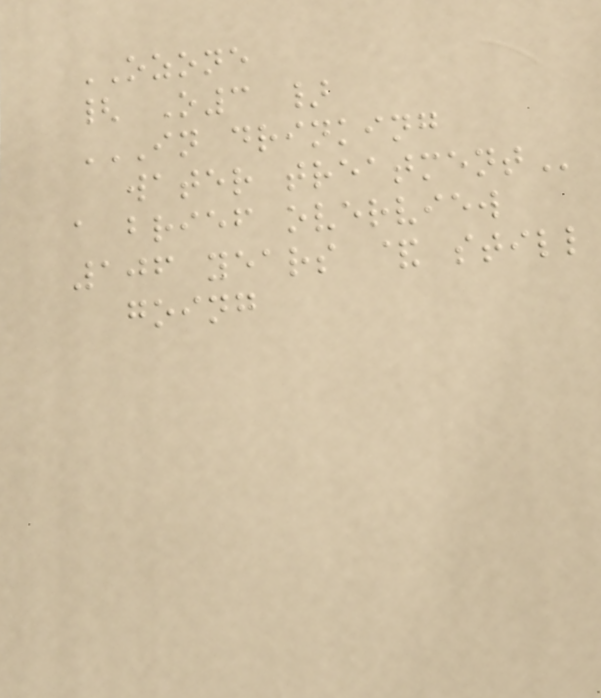OZONE
{ O3 }
IN DRINKING
WATER TREATMENT
a brief overview
106 years & still
going
